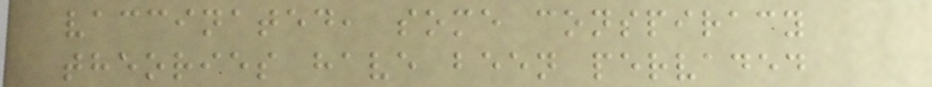vaccinated, some conspiracy
theories have been pervaded
